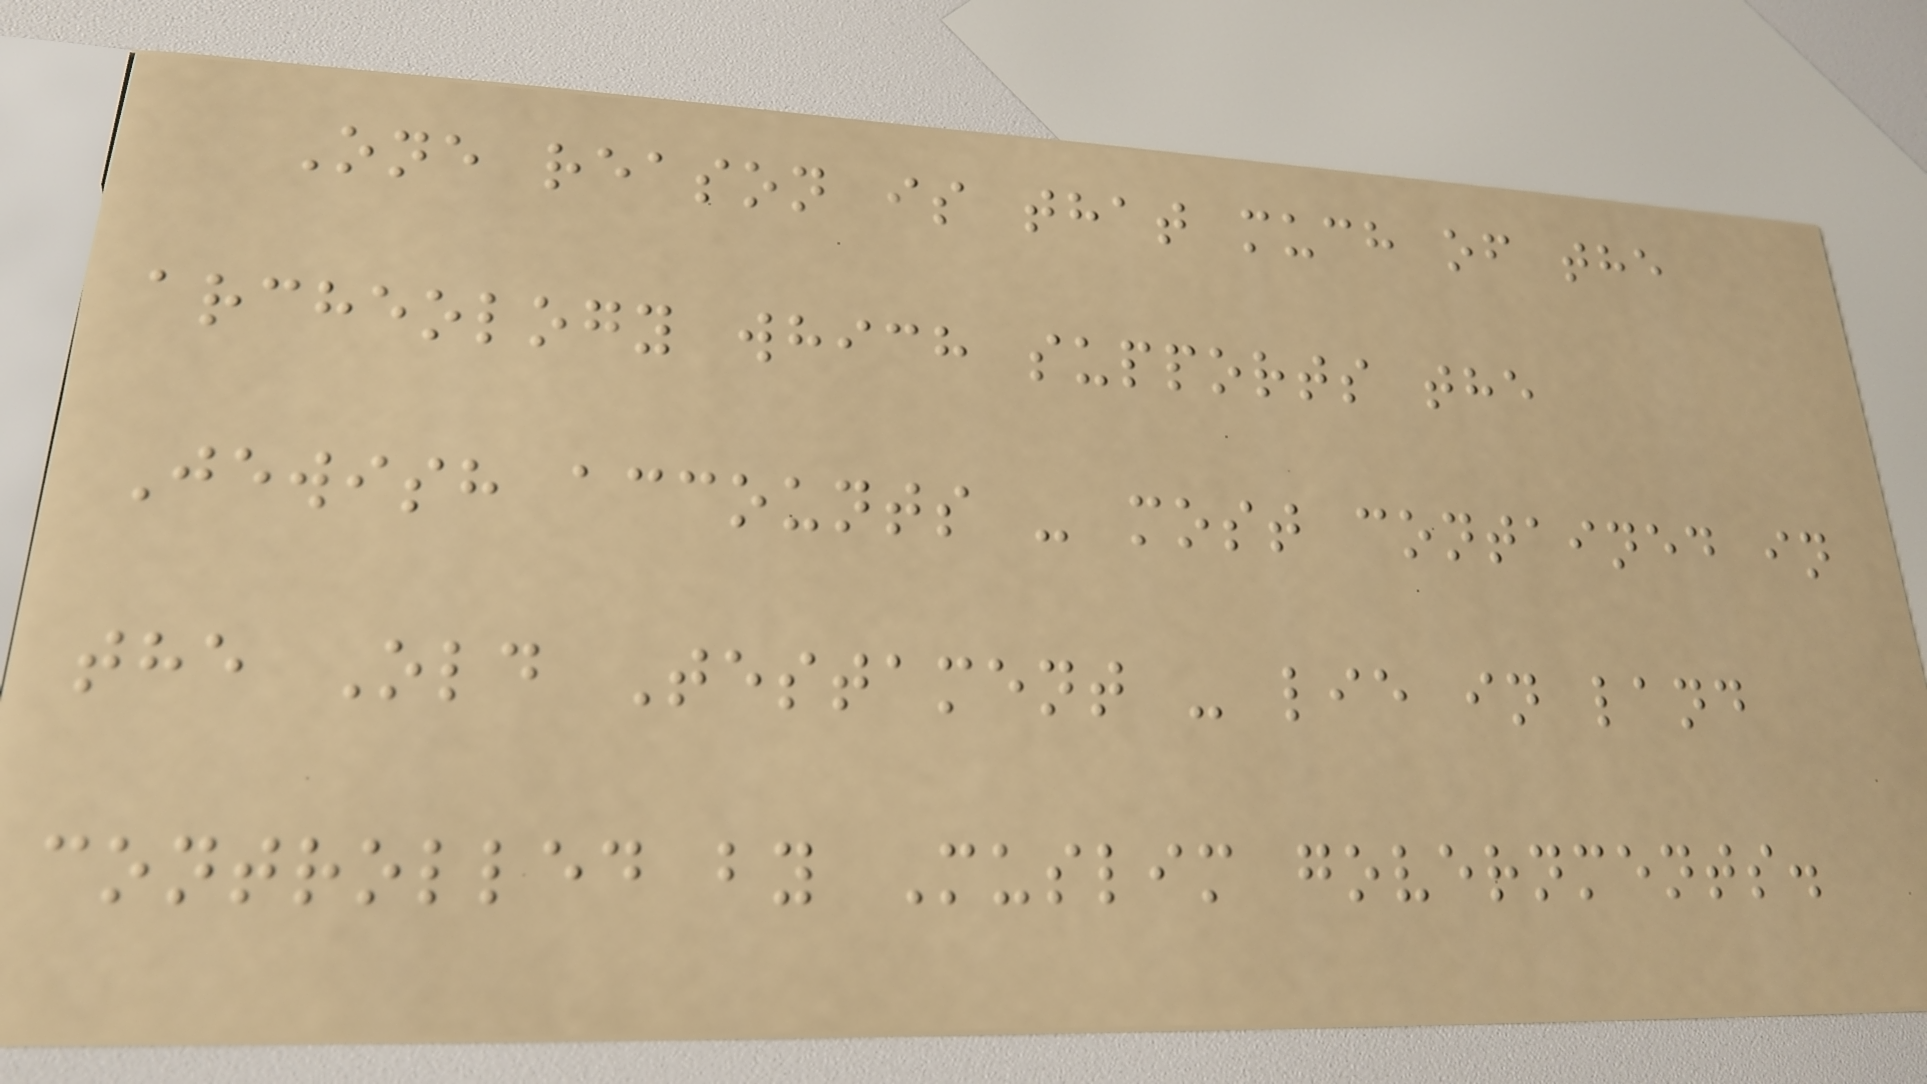One reason is that much of the
archeology which supports the
Jewish accounts - most contained in
the Old Testament - lie in land
controlled by Muslim governments.
